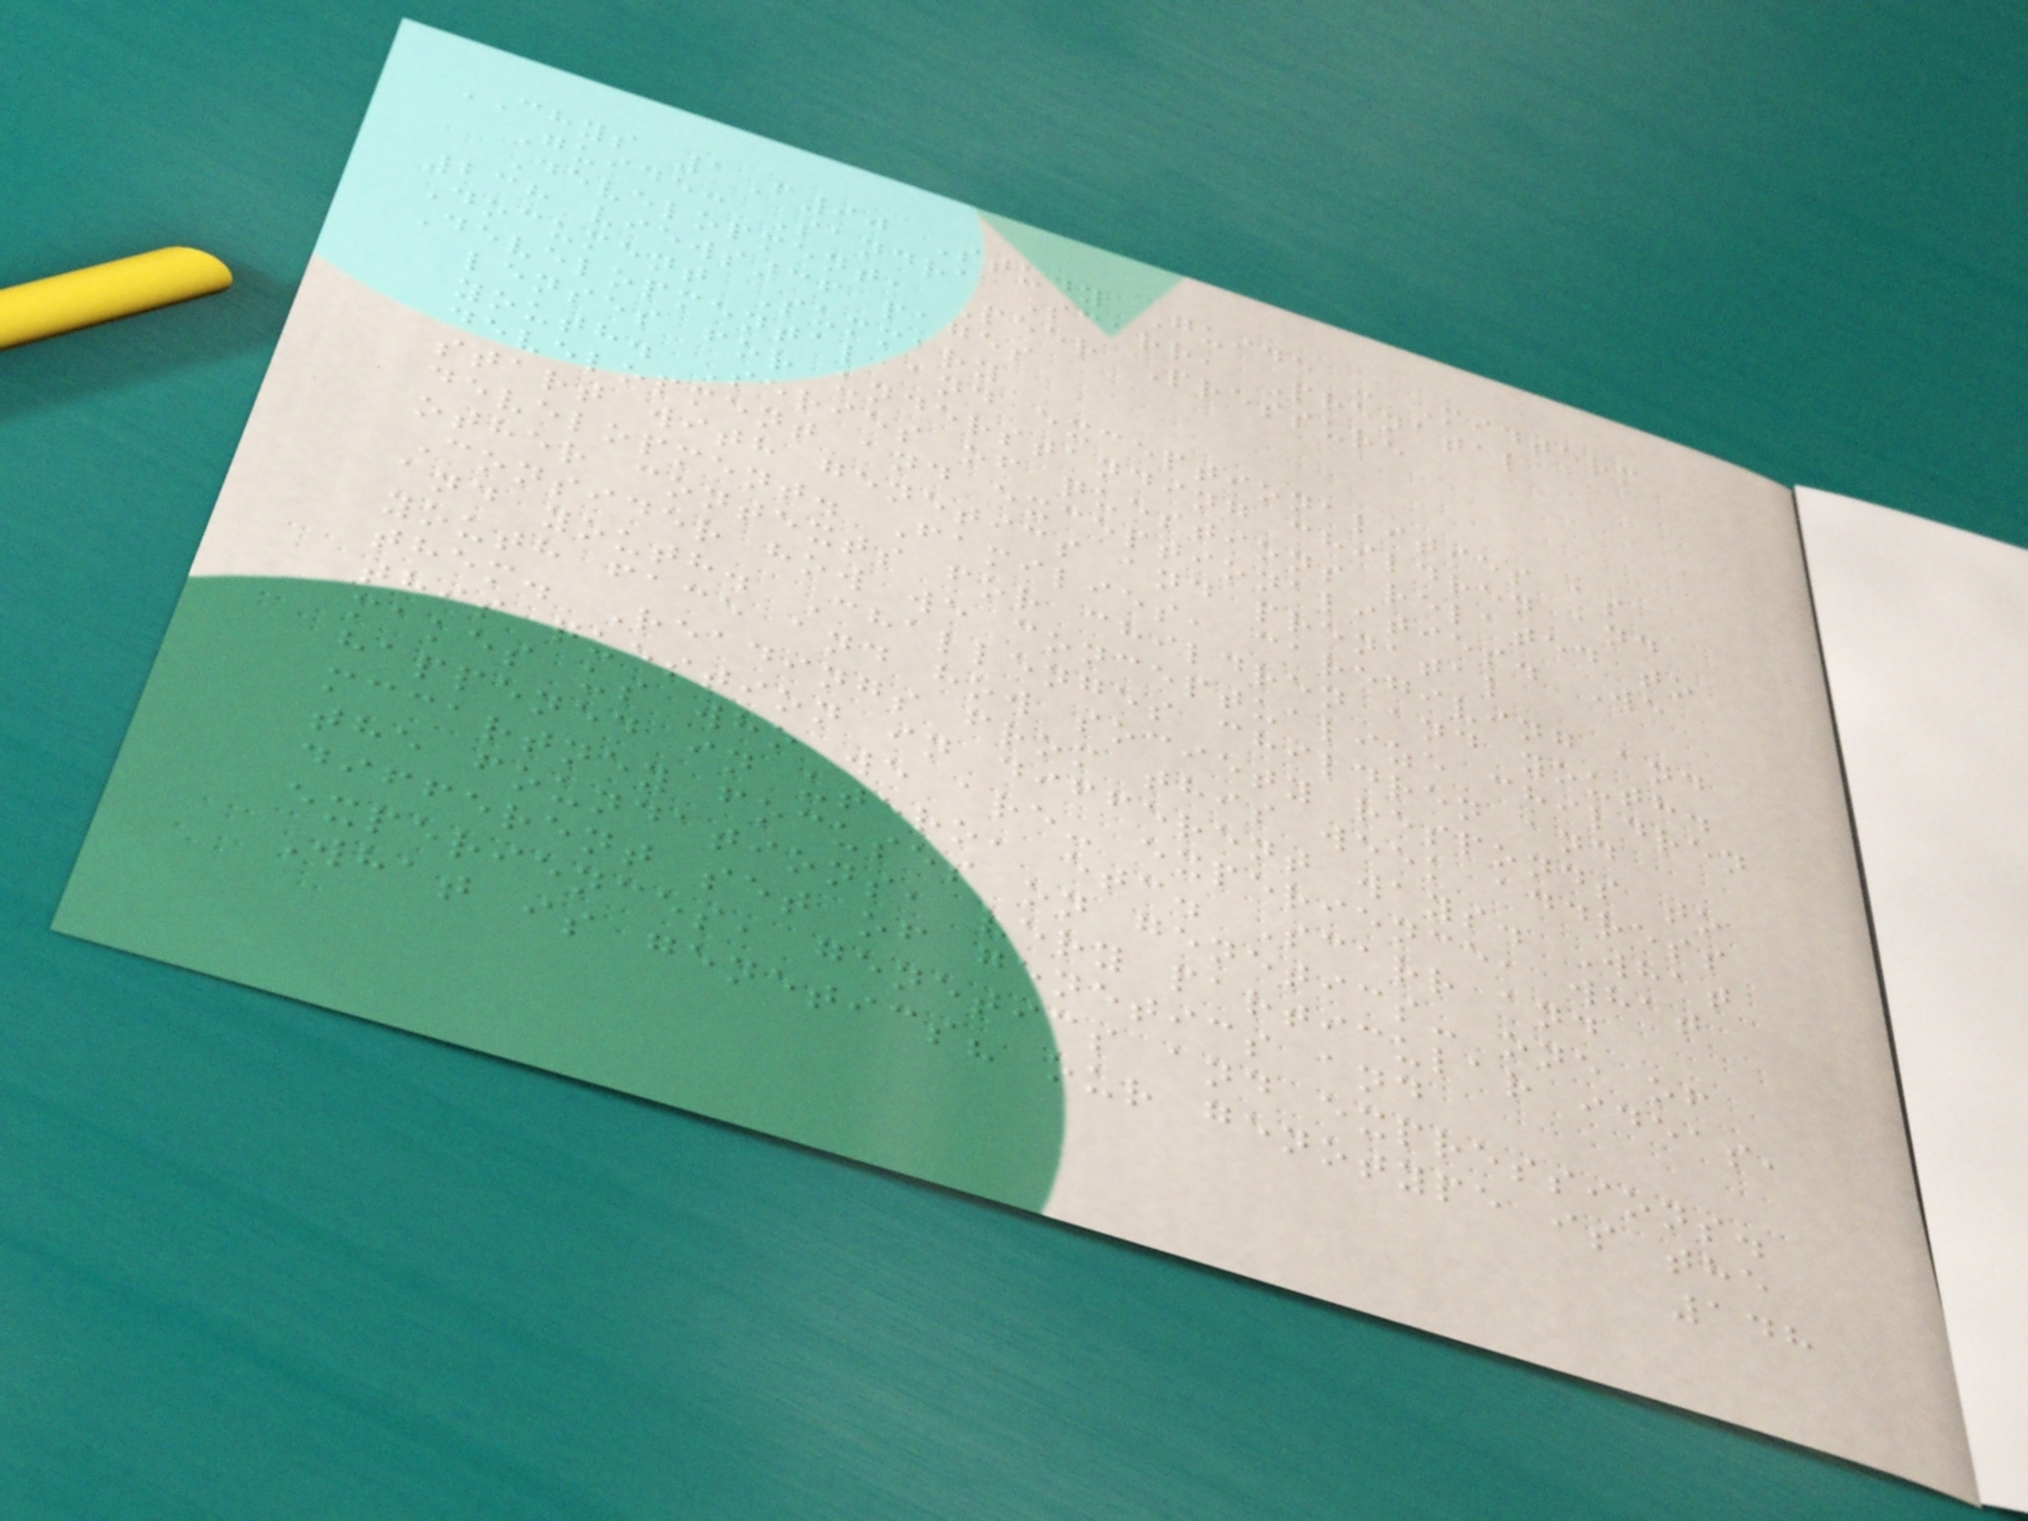CHYS 1F90 Study Guide - Midterm
Guide: Sandra Scarr, Prenatal
Development, Peer Pressure
238 views36 pages
Document Summary
Developmental and exceptionalities as
lenses for understanding children and
youth. Series of questions related to
development and exceptionalities. We
start with genetics and prenatal
development. Families, caregiving and
other contexts for children and youth.
Consider how we conceptualize children
and youth. Challenges children and
youth face and how society responds to
them. Readings from this week address
this question in different ways. What
makes us who we are- experience, what
happened in utero, etc. Scarr and
mccartney focuses on genetics- one of
the foundations, very particular ideas,
different set of genetics and
experiences, genetics and expressions.
What is genetics? our genotype is the
148
